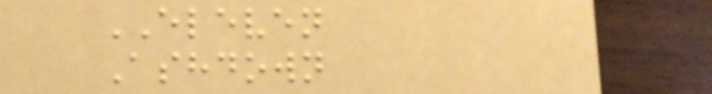ELEVEN
Ashdown
